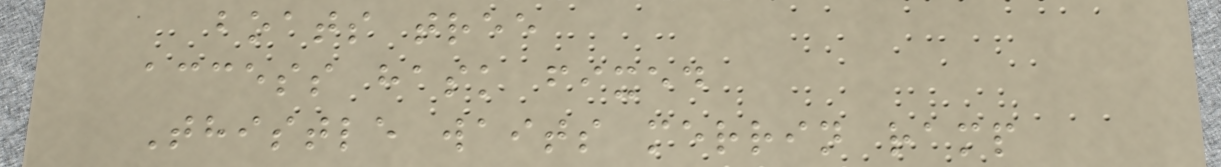boats tree
access hask fixed
Thistle waits merrin ramp
